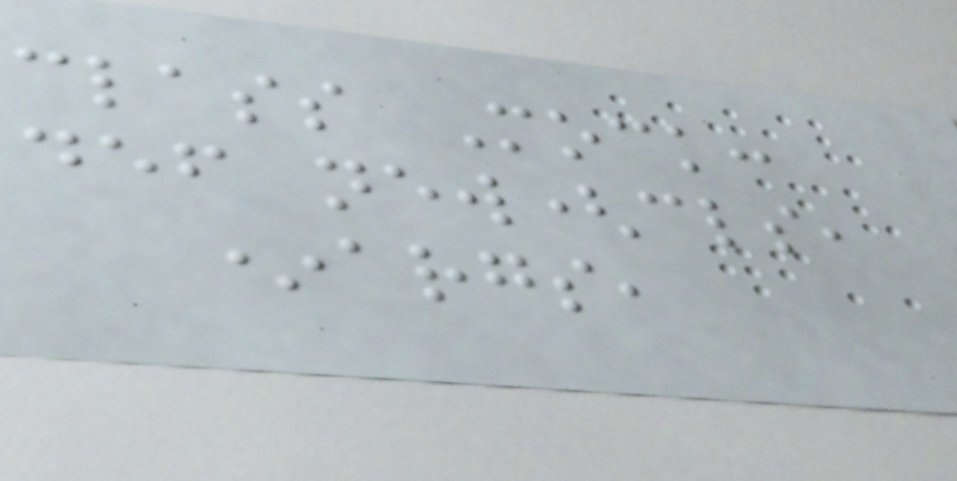class Mock:
def new(cls,
*args,
